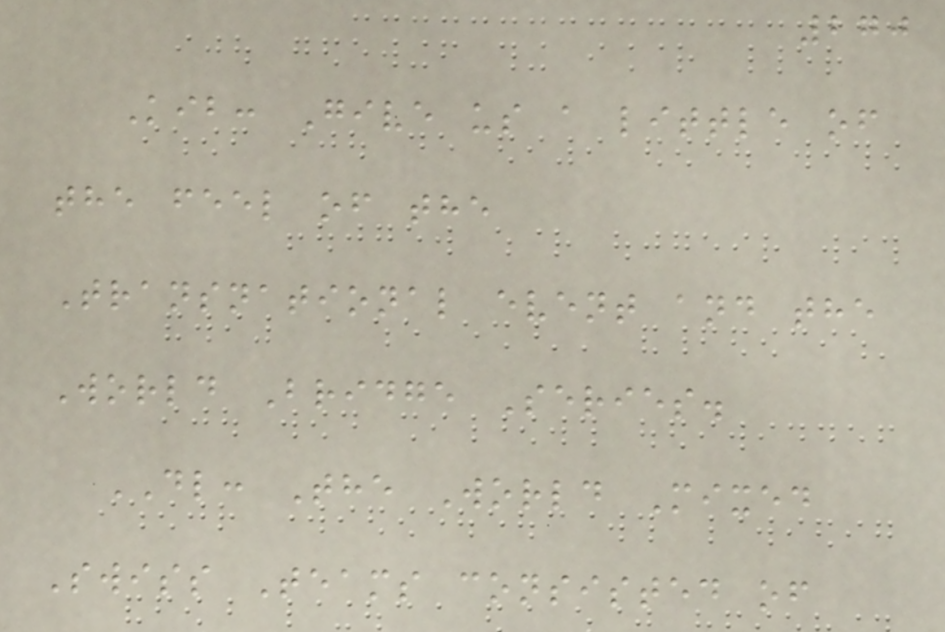270
Kib: Give us a little of
the feel of the
Transnational event and the
World Bridge Series.
DL: The World Mixed
Swiss Teams consisted of
